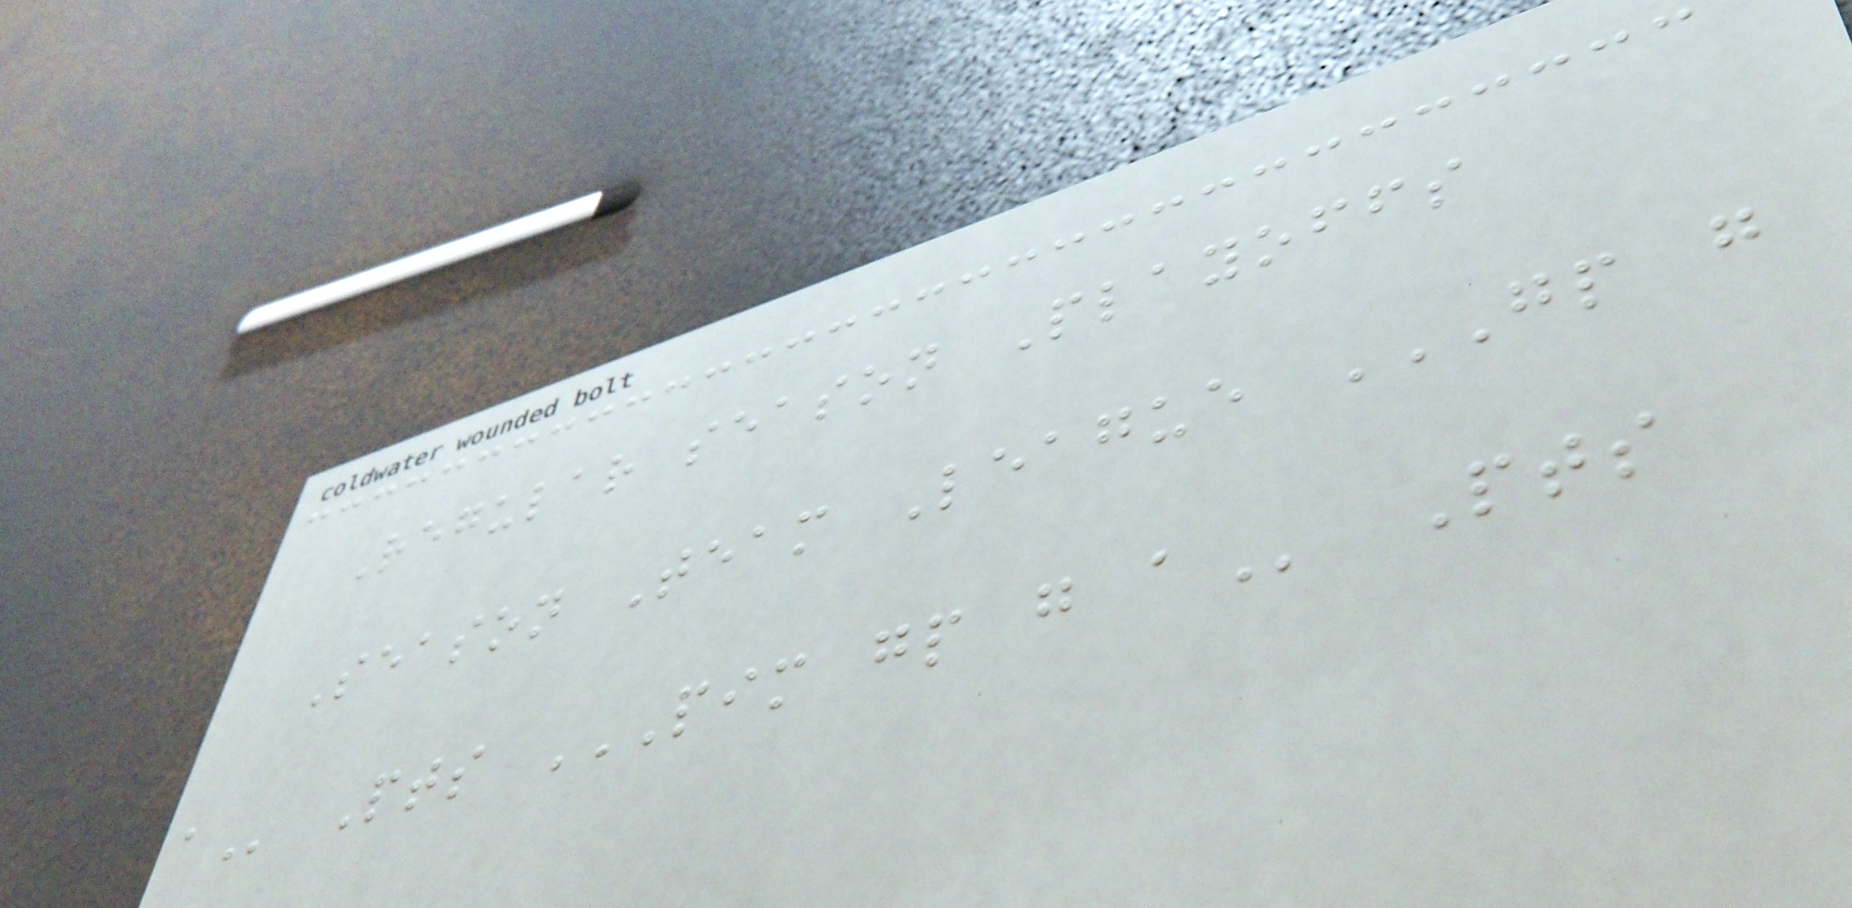Regular season Playoffs
Season Team League GP G
A Pts PIM GP G A Pts
